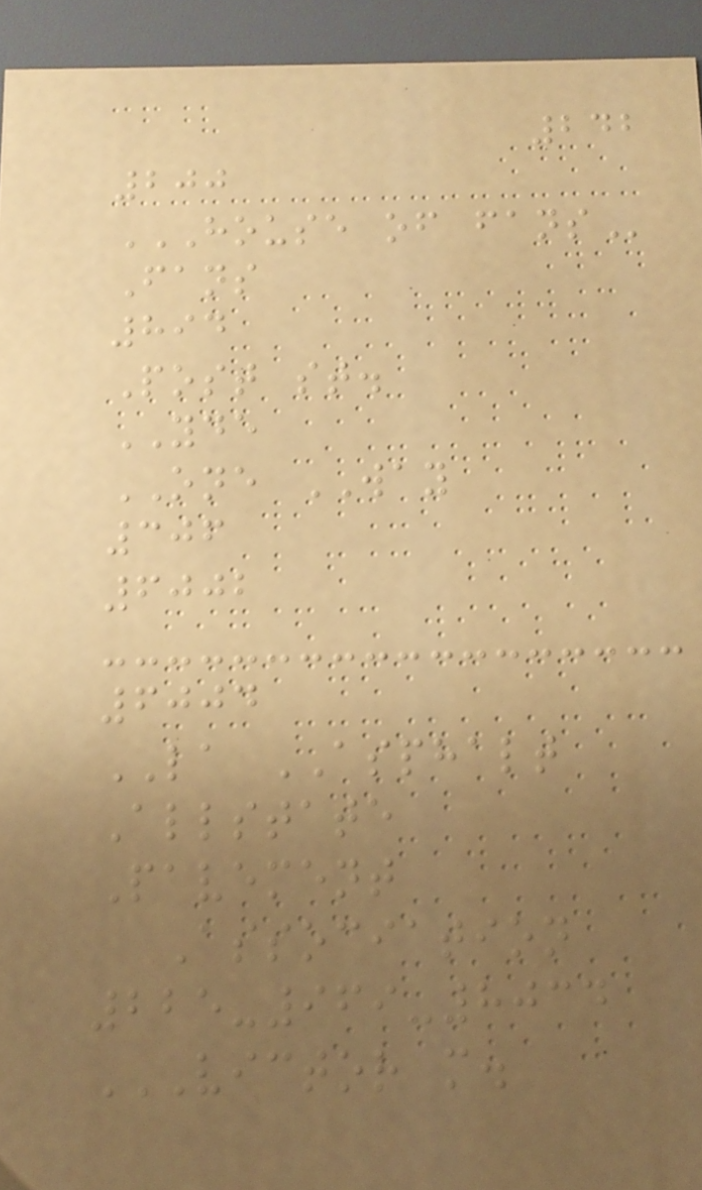242
200
HOUSE OF FANS
Fans
894
Post st.
YDE
ONE WAY
306
6002
6004
LA ASPHALT
Allstate
Pavement
Association
225-969-8034
VICTOR M.
